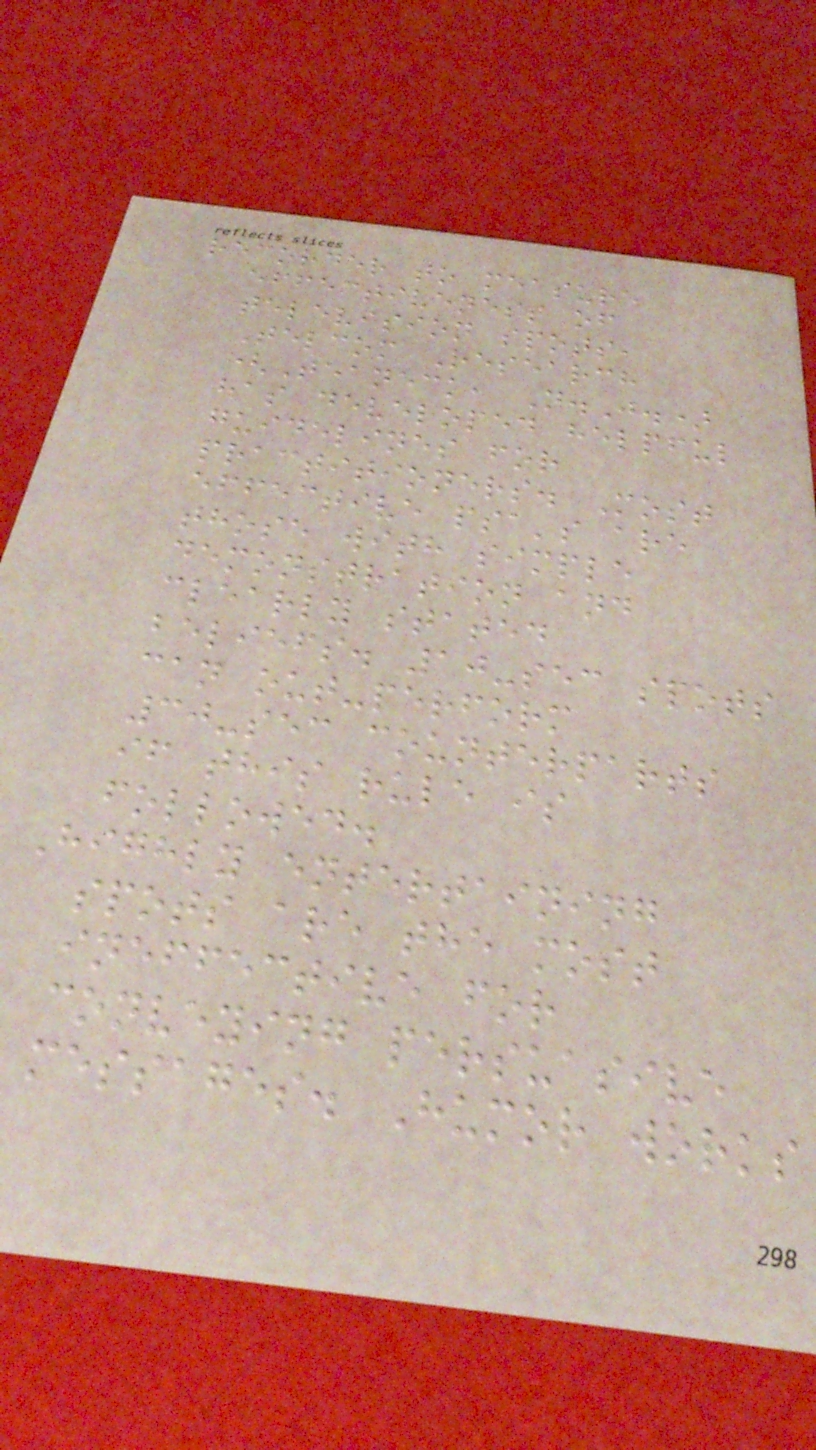recorder to measure
effectiveness of
television spots,
Telcom Research
(Teaneck, N.J.)
has developed helpful
guidelines for
practitioners. Most
effective psa's are
those with simple
demonstration and
clearly stated
beliefs. 10-sec spots
can out-perform
30-sec counterparts
if this rule is
followed.
Highly entertaining
spots are the most
ineffective for
conveying persuasive
messages. Humor works
